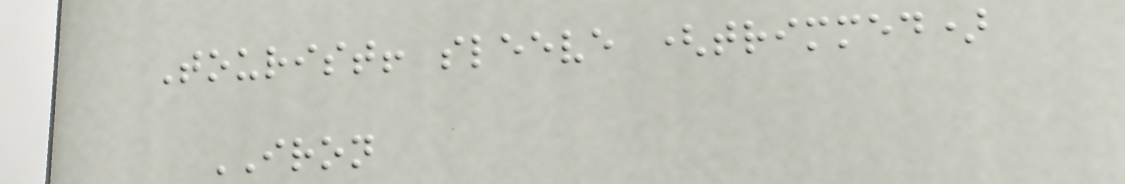Tourist! sleeve (trimmed)
IRON
